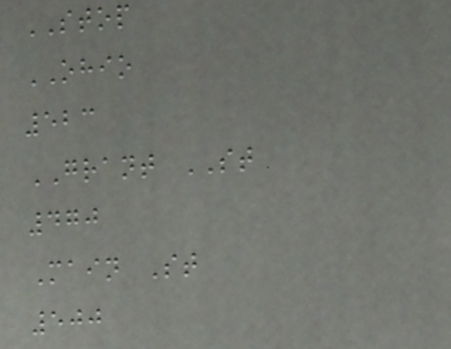STOP
OHIO
523
GRANT ST
470
Main St
500
